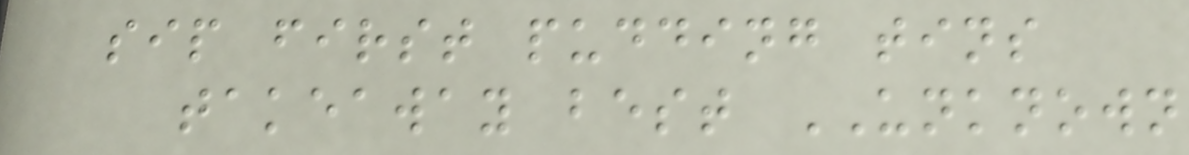sip first pudding tins
takeaway best UNKNOWN
